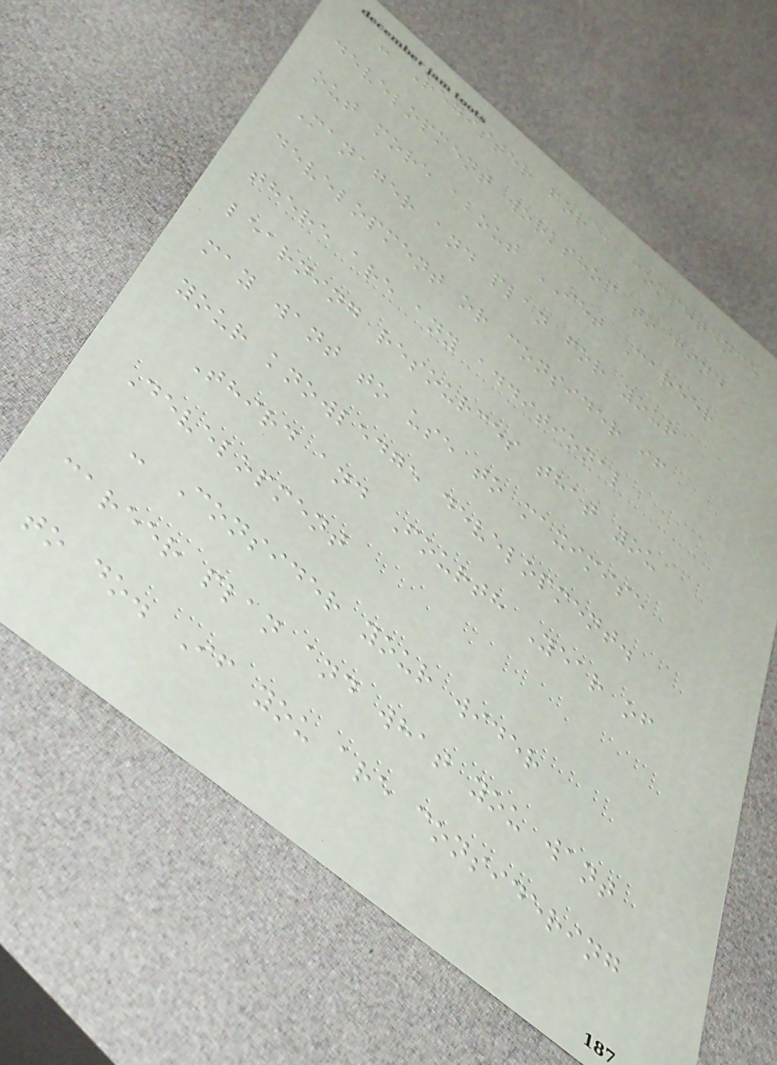- Register for a competence
development workshop to find
out more about IET Career
Manager and plan for your
development or consider if
there are any additional
learning resources that you
may want to use to maximise
your knowledge development.
Third and Fourth Year of
Development
- Consider your wider
career plan and what you want
to do. If you are considering
